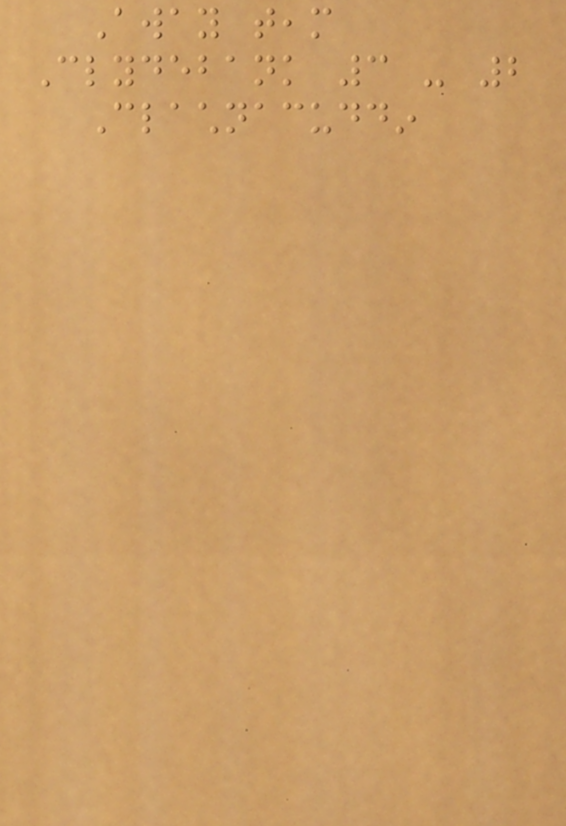Away team
Clydebank 3 - 2
Clachnacuddin
